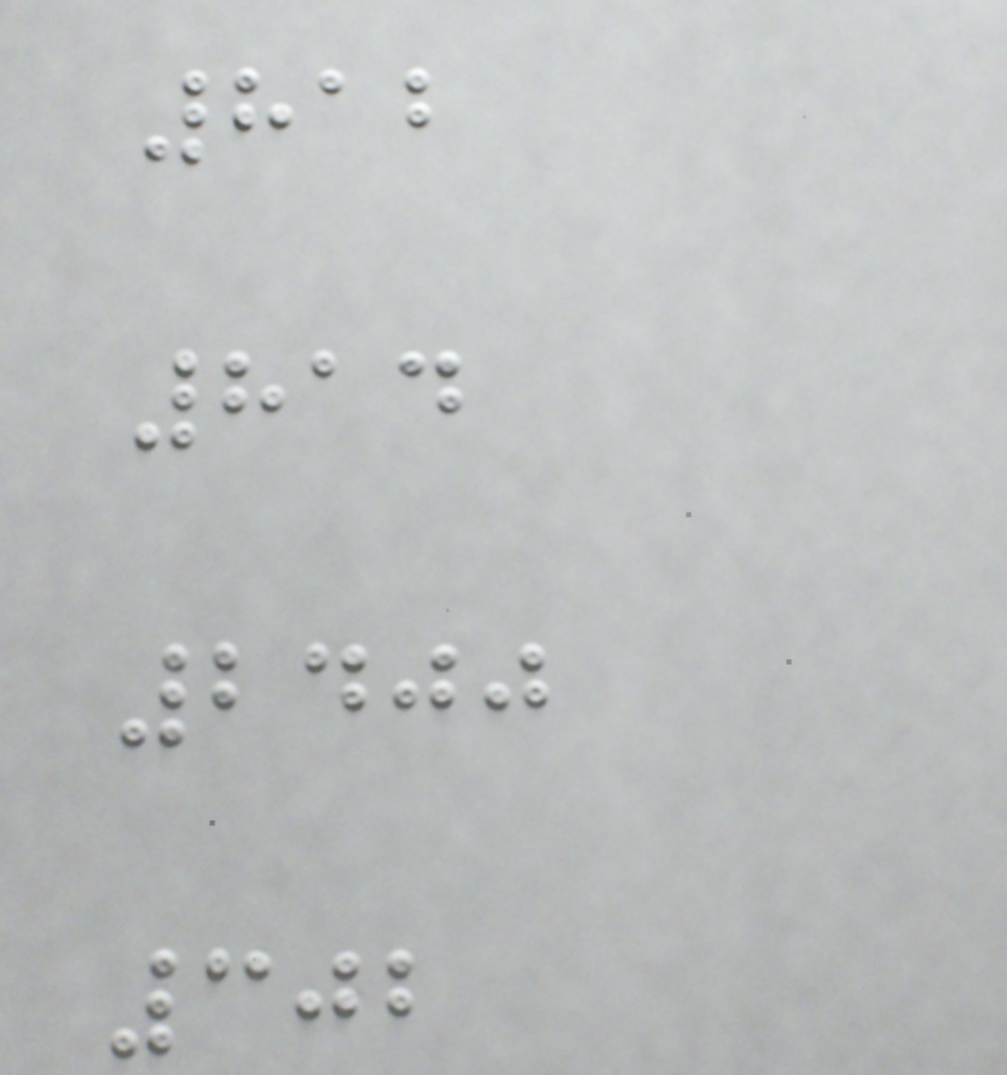812
814
2400
302
